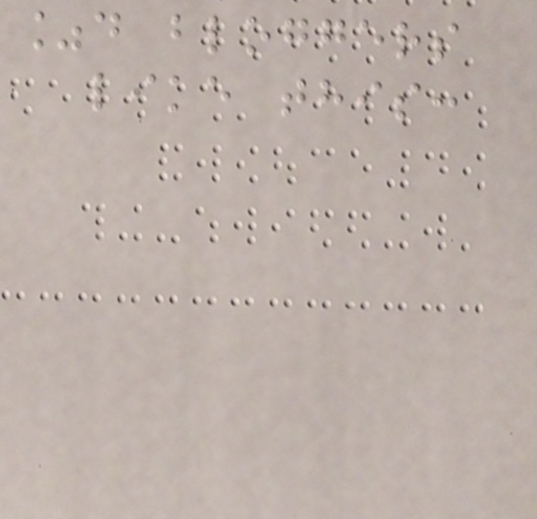%d bloggers
like this:
